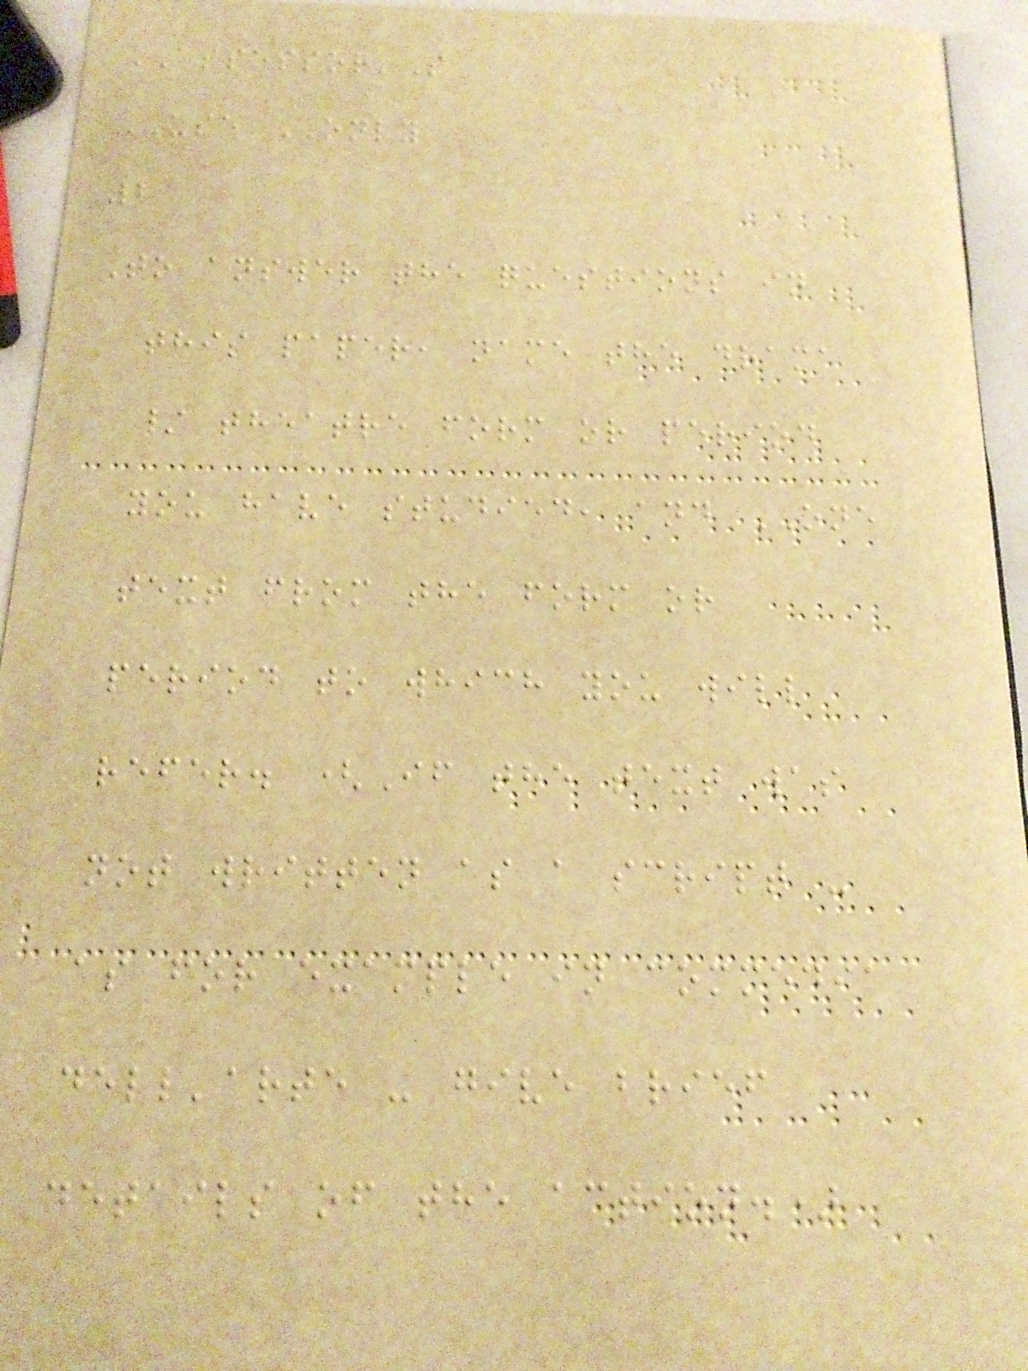ASSESSOR'S
USE ONLY
2
To answer the questions in
this paper, name the drama
/ theatre form or period
you have studied, and ONE
text from the form or
period to which you will
refer. (If the text was
not written as a script -
as for example in commedia
dell'arte - give brief
details of the action.)
